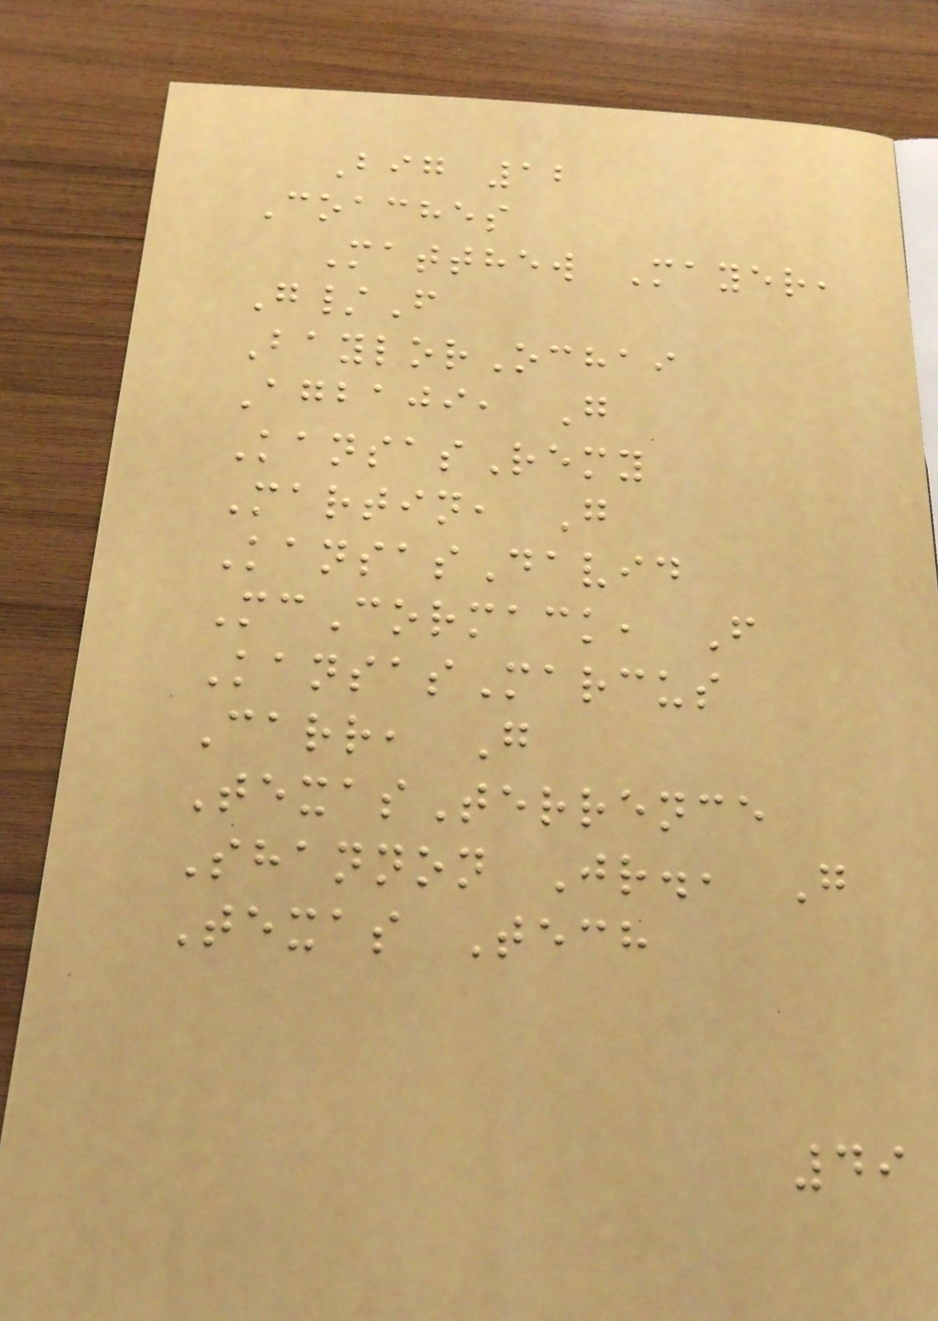Big 12
Coaches
Matthew Mayer,
G/F
BaylorOchai
Agbaji, G
KansasRemy
Martin, G
KansasDavid
McCormack, F
KansasMarcus
Carr, G
TexasTerrence
Shannon Jr., G
Texas Tech
49
